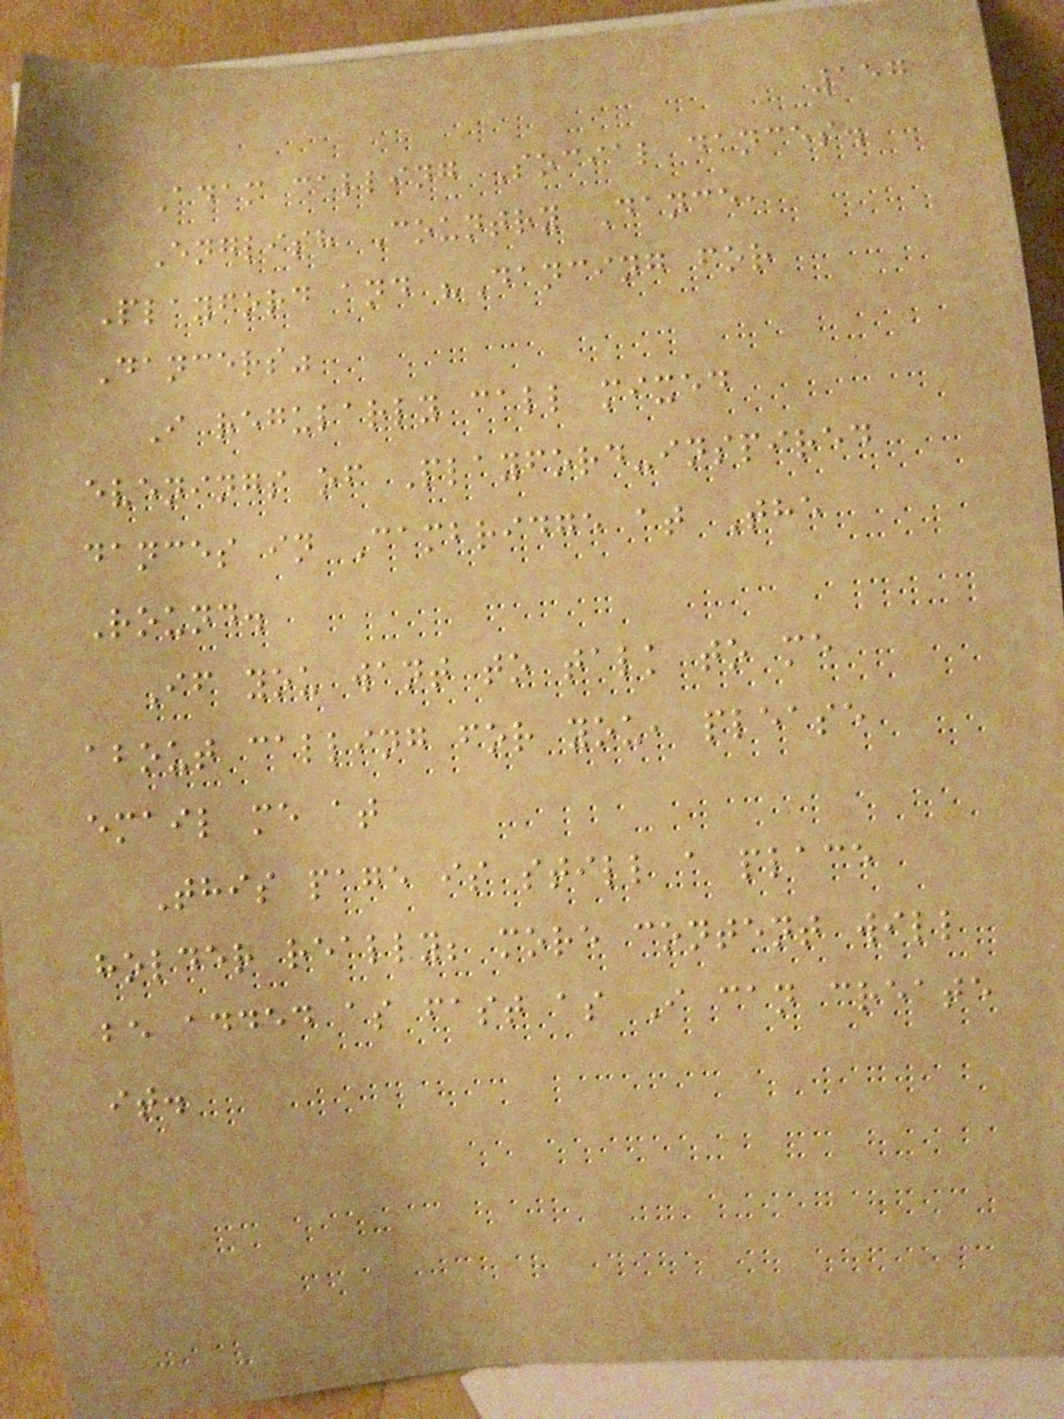157
Adam calling Social dances.
English Country Dance,
Playford and "Dancing for
Dancers"
I regularly call mixed
evenings of Playford-inspired
dances in Cambridge at The
Round.
If you want to talk to me
about calling for you, please
email me at
This page is still a place
holder really; more content will
be added as fast as I can create
it.
